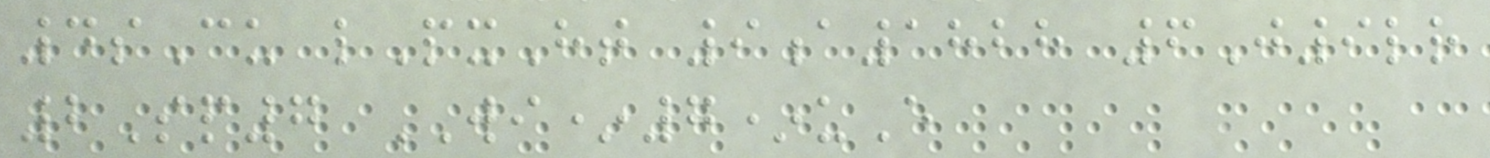4sCu lPxHt 9a1828 6J9lr
2Sp7 WI*7*uE
